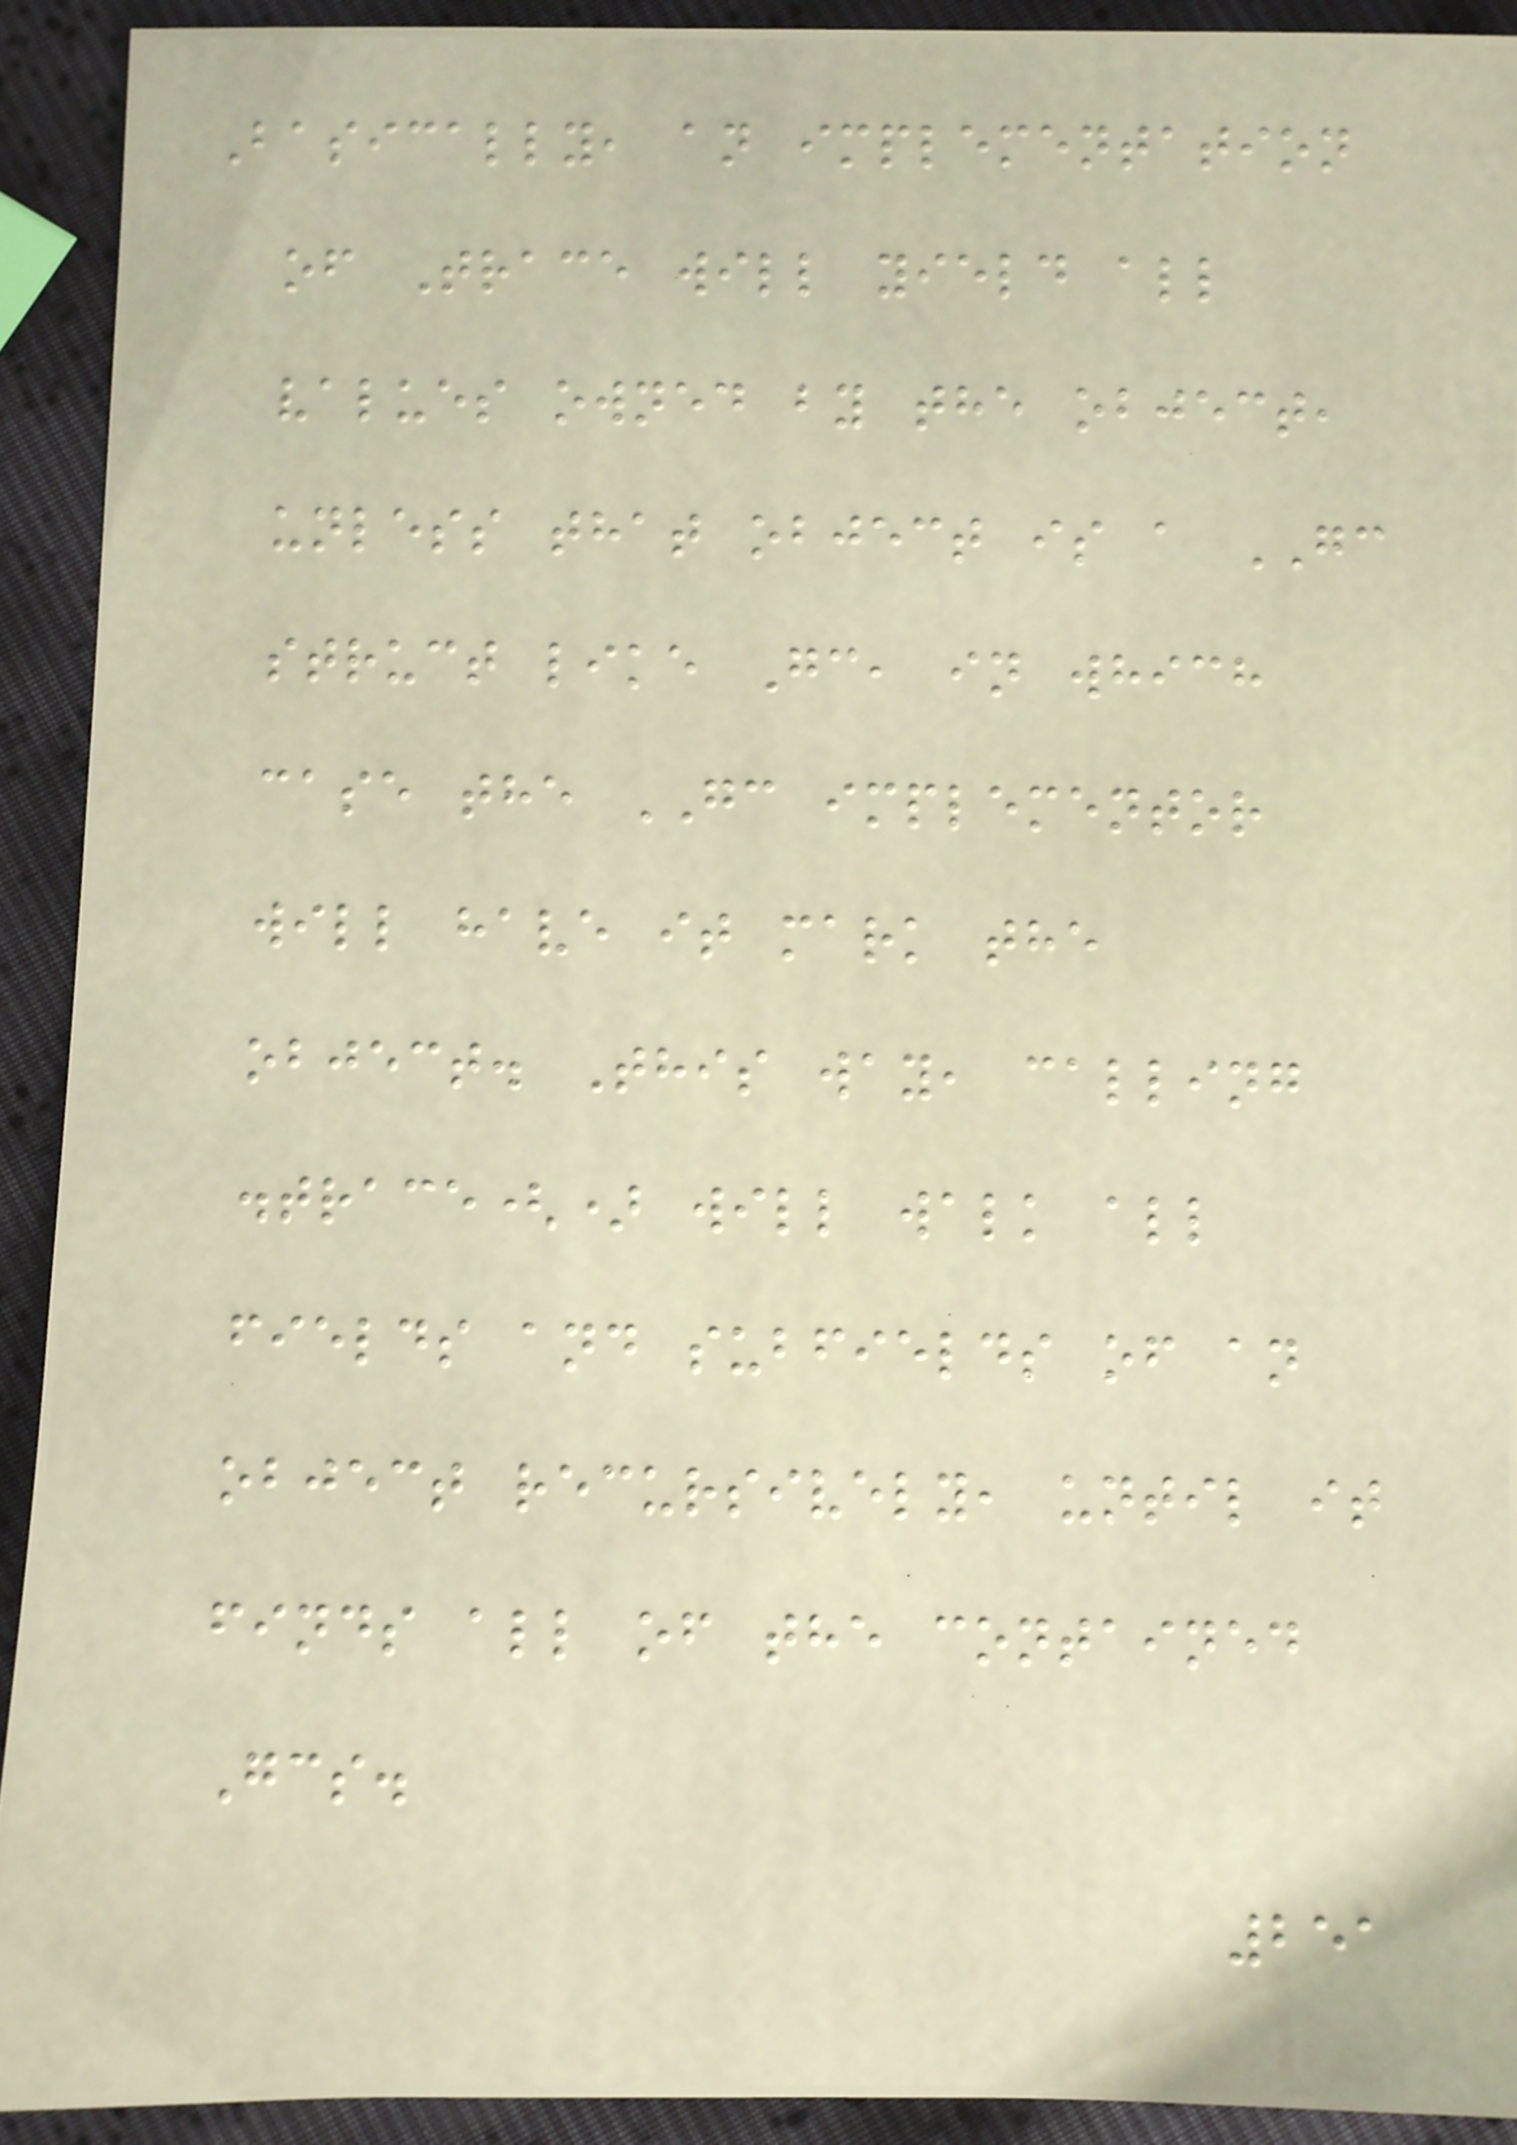Basically, an implementation
of Trace will yield all
values owned by the object,
unless that object is a GC
struct like Gc, in which
case the GC implementor
will have it mark the
object. This way, calling
.trace() will walk all
fields and subfields of an
object recursively, until it
finds all of the contained
Gcs.
251
